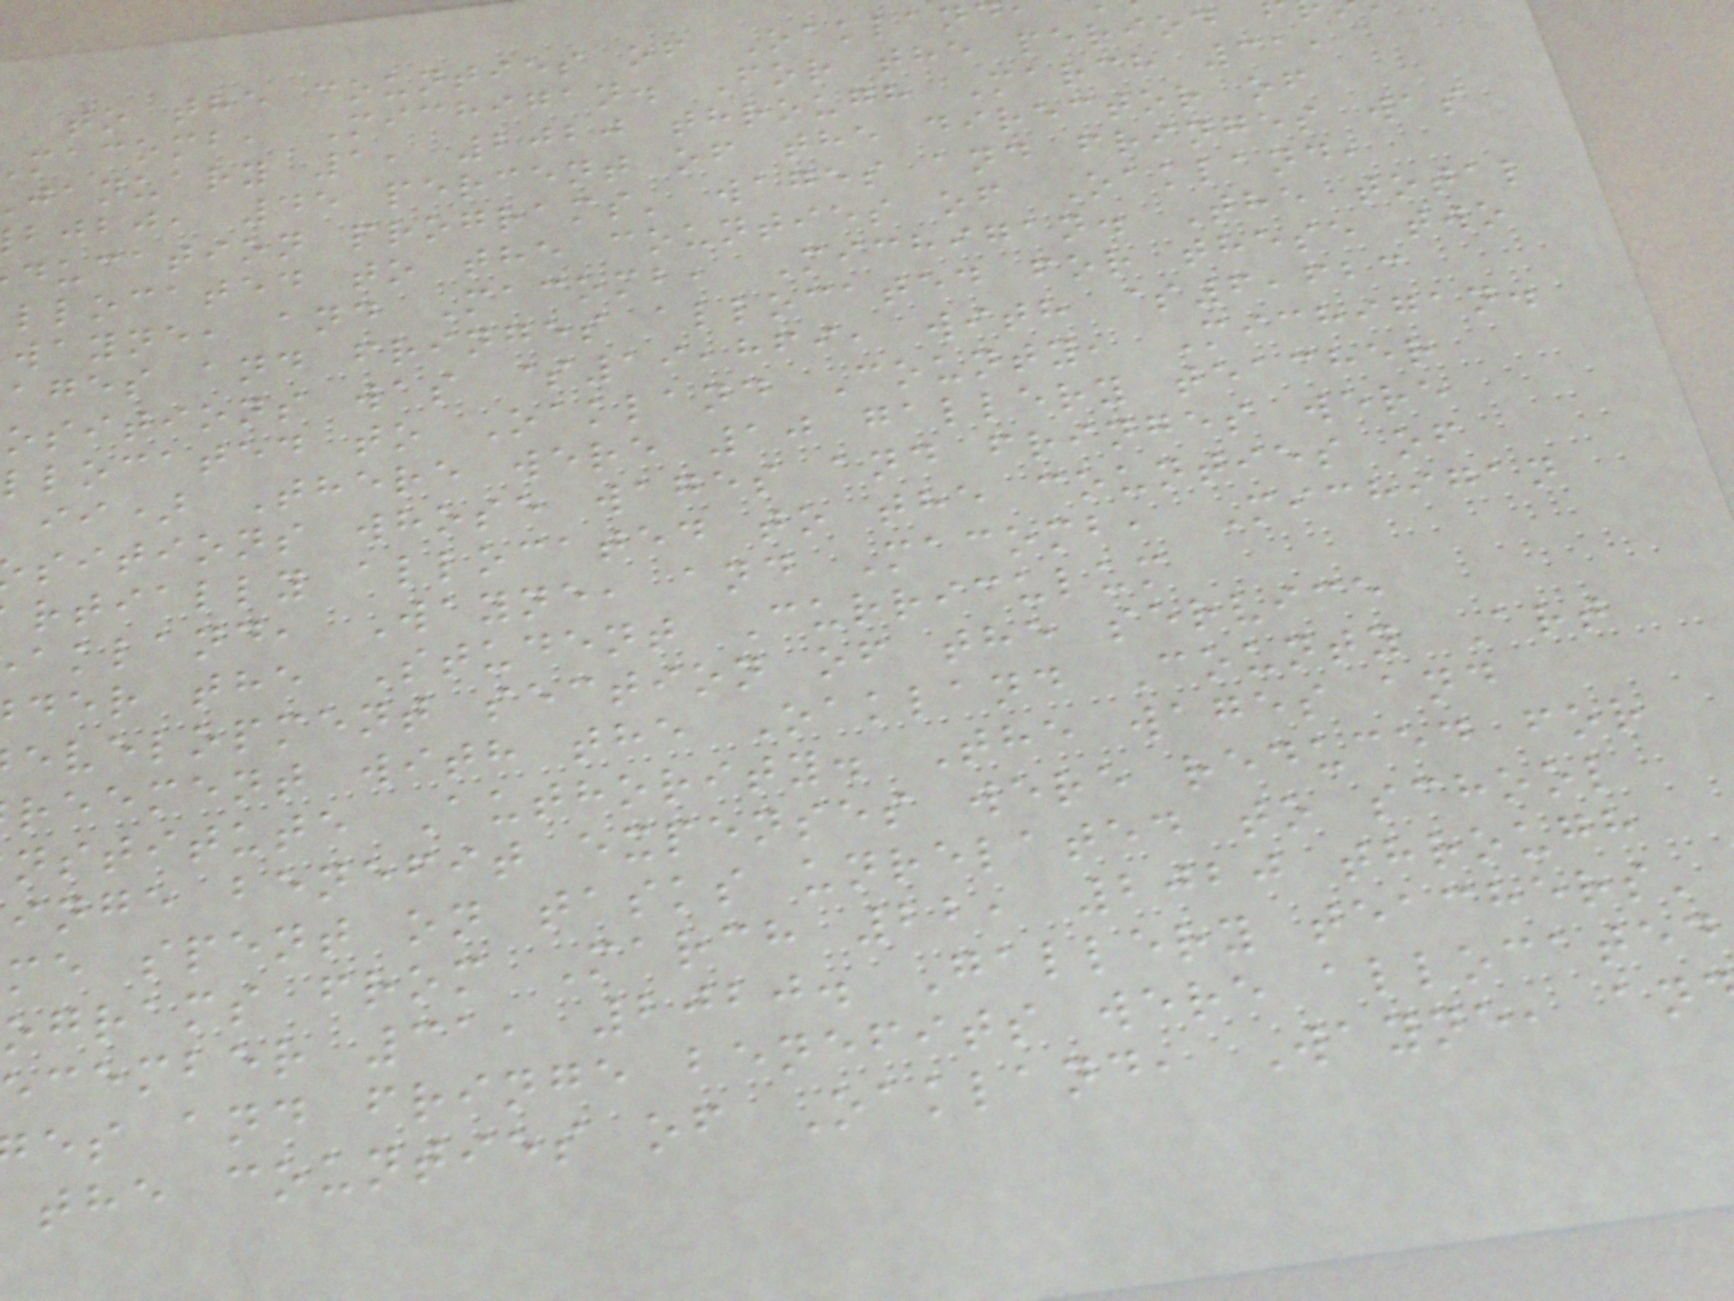to the counties of Oaklan
macomb, Michigan. For the period
january 1, 2020 through March 31,
bjbj, 45 percent of the director of
ducation programs' wages and fringes was
llocated to the counties of Oakland,
wayne, and Macomb, Michigan. The total
ages and fringes allocated for these two
ositions was $19,869, with $6,623
llocated to Oakland County, Michigan.
ii) There were 10 gallery teacher
sitions whose wages and fringes were
rtially allocated to the counties of
akland, Wayne, and Macomb, Michigan
der the Student Curriculum
evelopment section of the service
reement with the Oakland County Art
nstitute Authority. The wages and
inge benefit expenses were reduced for
me spent on tasks unrelated to school
ograms from March 22, 2020 through
cember 31, 2020. Gallery teachers'
es and fringe benefits were allocated
the counties of Oakland, Wayne, an
